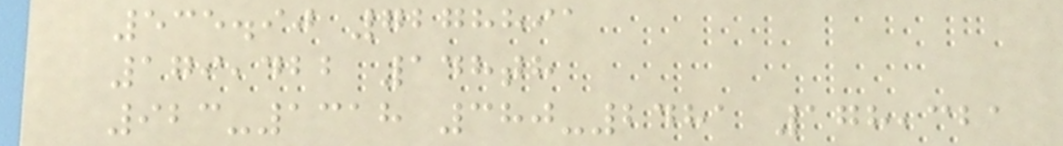535.90 7278891
179,422 148th
923-1318 380-2481 178,321
